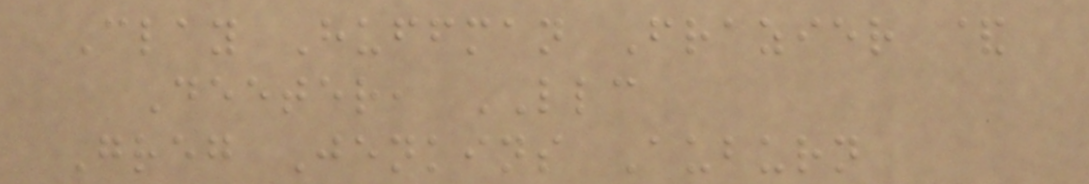Clay Huffman Frazier &
Deeter, LLC
Greg Jenkins Auburn
